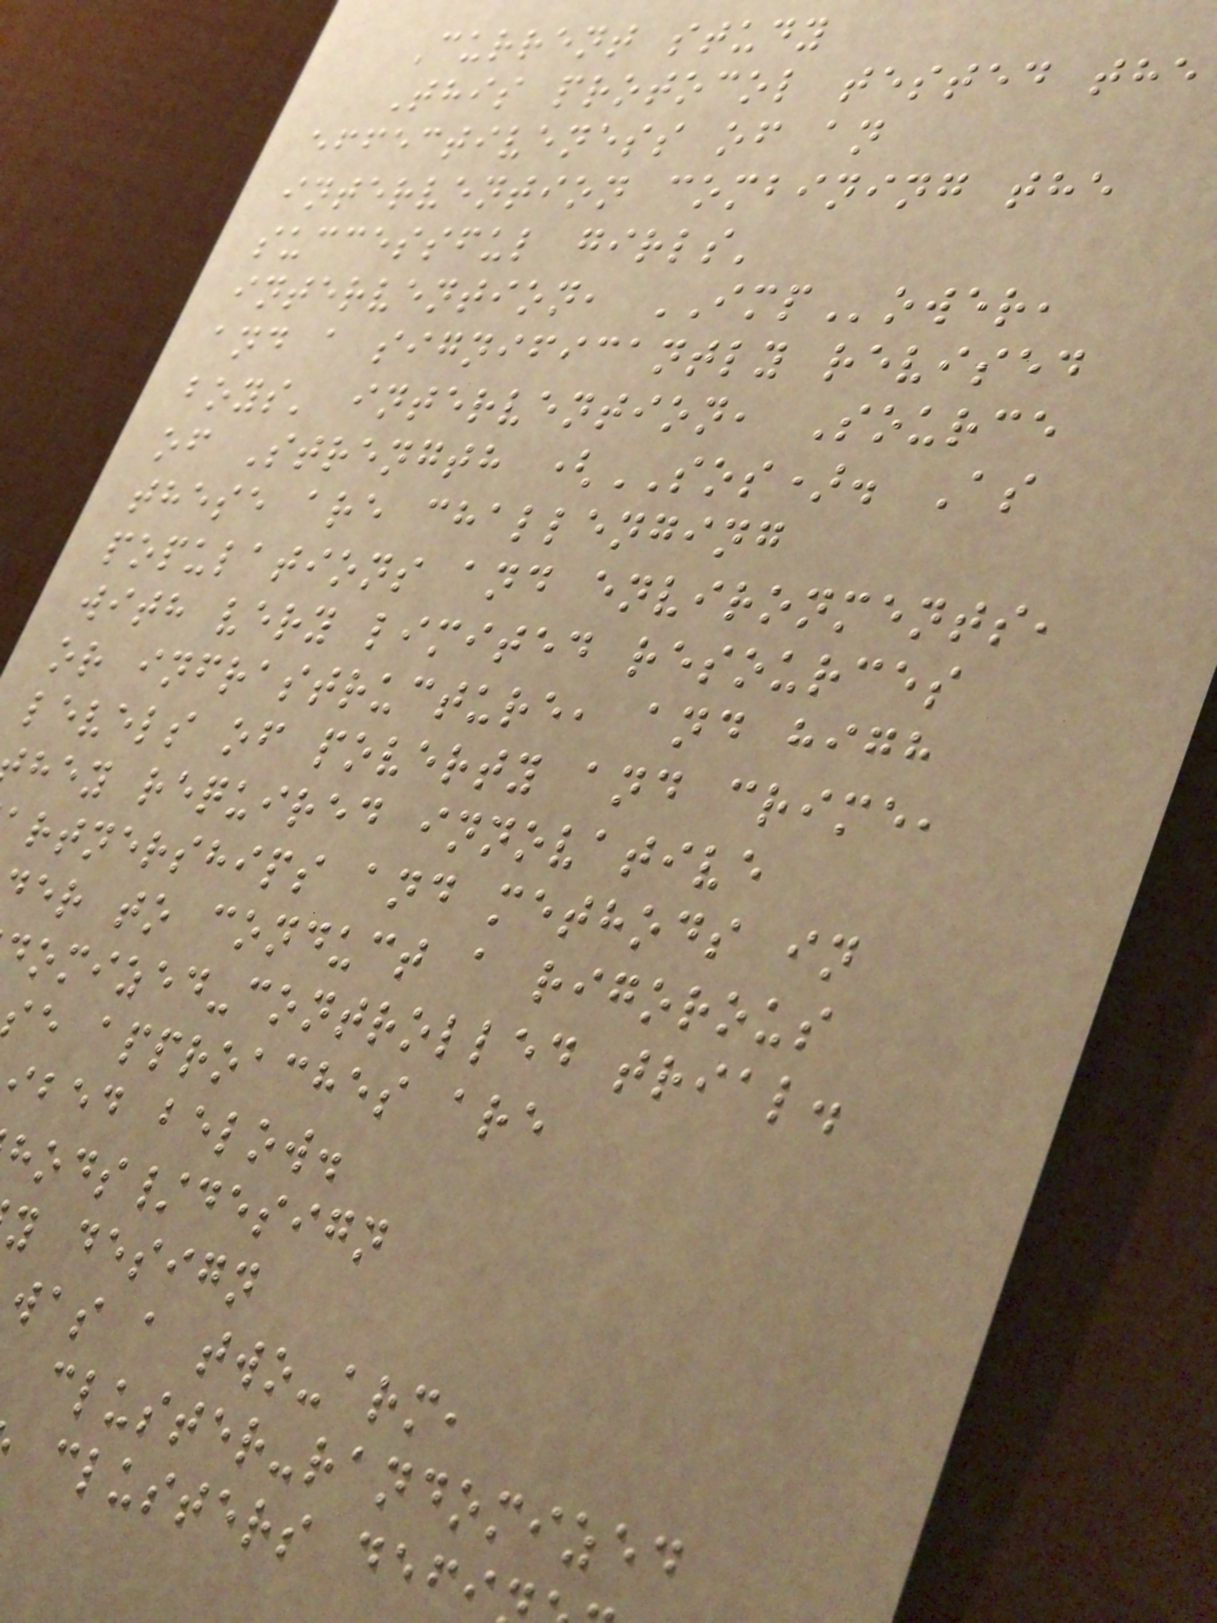Current study
This protocol tested the
effectiveness of an
intervention combining the
successful girls'
intervention, IMPower,
and a significantly revised
boys' intervention, Source
of Strength (SOS). As
these are challenging
populations and environments,
with very limited resources
or infrastructure, and high
levels of poverty and crime,
hey required innovative
rtnerships and methods in
er to conduct a rigorous
omized-controlled trial.
e approaches are
ibed below.
hods/design
y design
was a two-arm,
cluster-randomized
clusters defi
